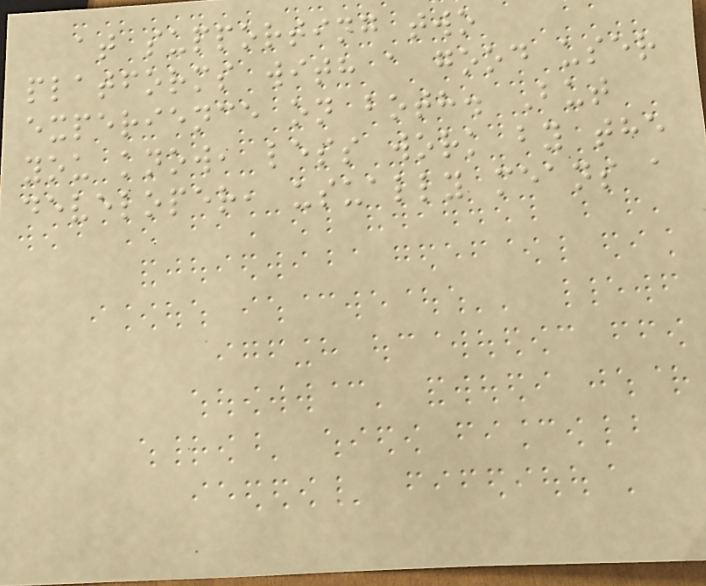at supporting two
platforms with a good user
experience on both. But
you know, less work by the
developer, usually means a
